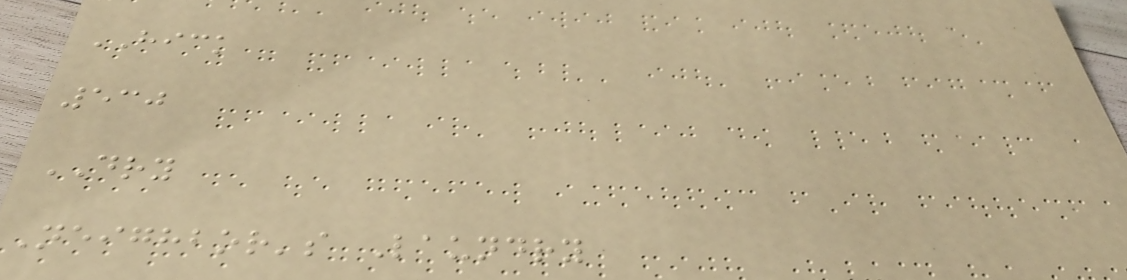HICK
530
DRY
Neighbor's Laundry
